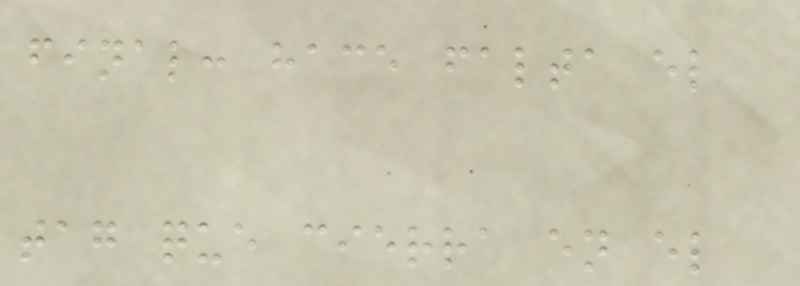final: hace falta el
tag que cierra en el
